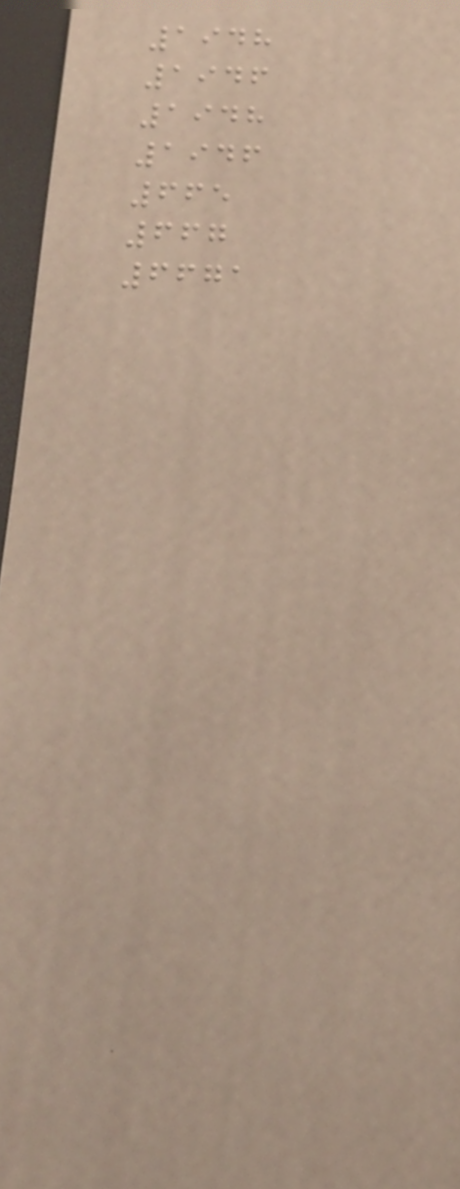1948
1946
1948
1946
665
667
6671
